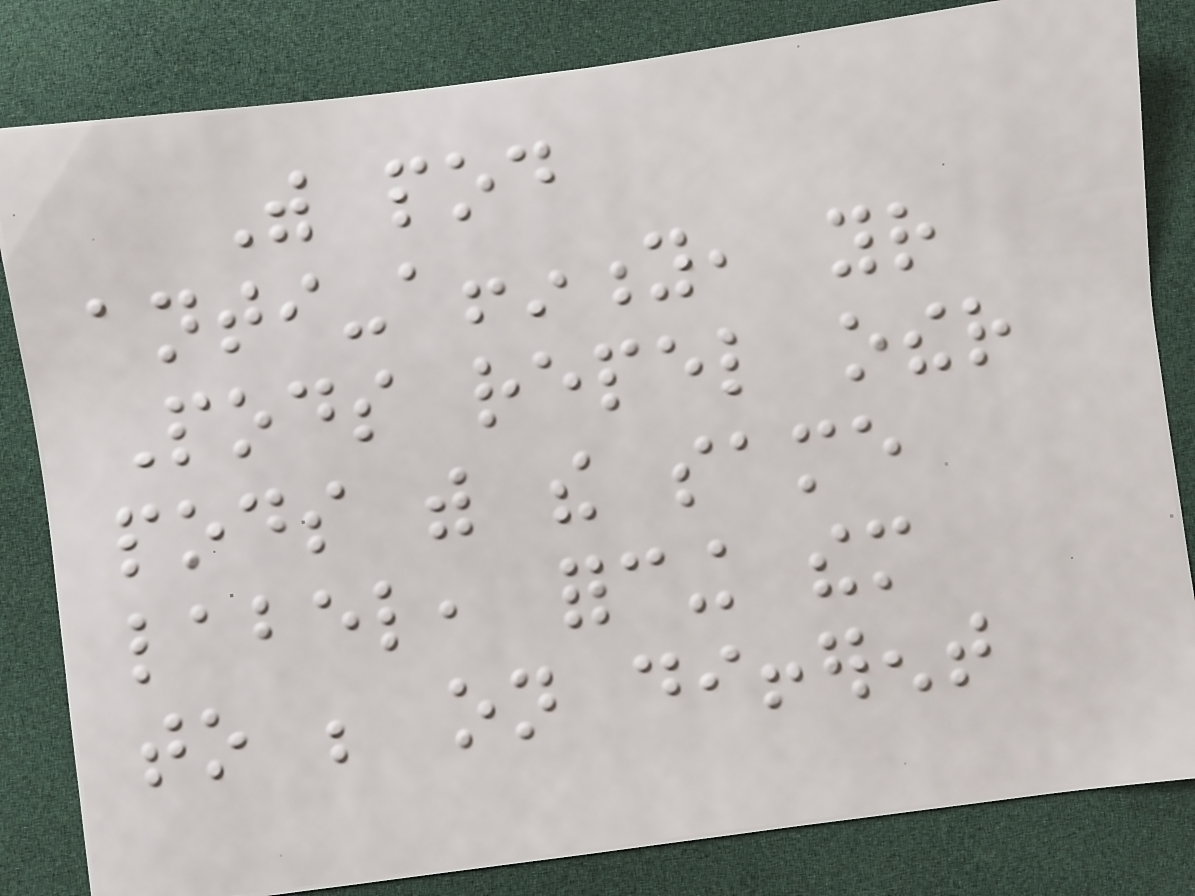With pod
anti-affinity, your
Pods repel other
pods with the same
label, forcing them
to be on different
